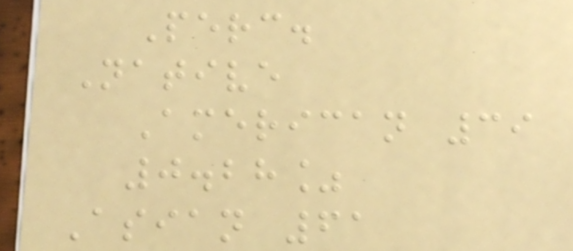Perc.
Native
American 39
0.28%
Asian 61
